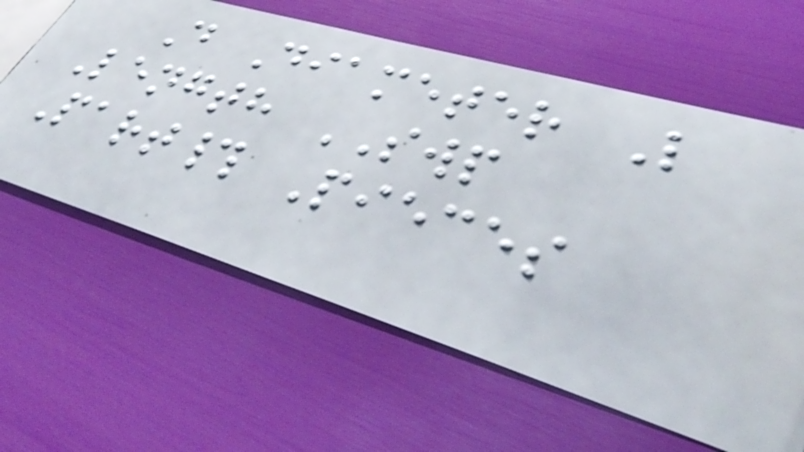D Diameter L
Length SWP
Part# Pieces
